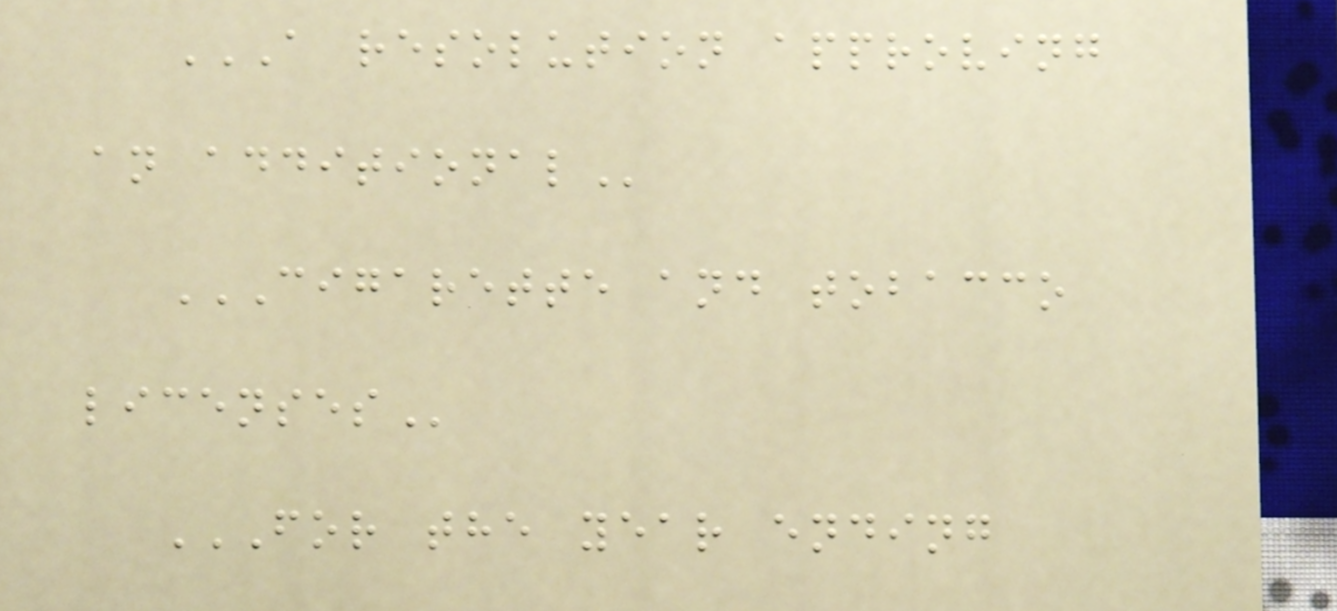A RESOLUTION APPROVING
AN ADDITIONAL
CIGARETTE AND TOBACCO
LICENSES
FOR THE YEAR ENDING
